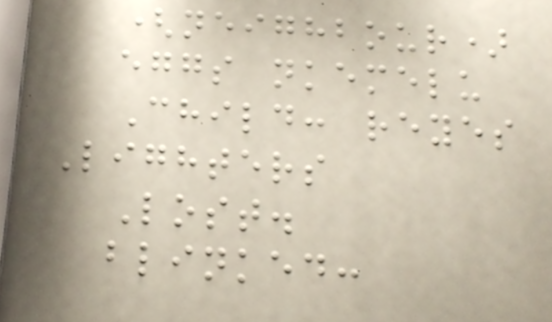(neighbour)
eggs nkemelu
Child: reyes
Lighters
Lost.
blinked:
